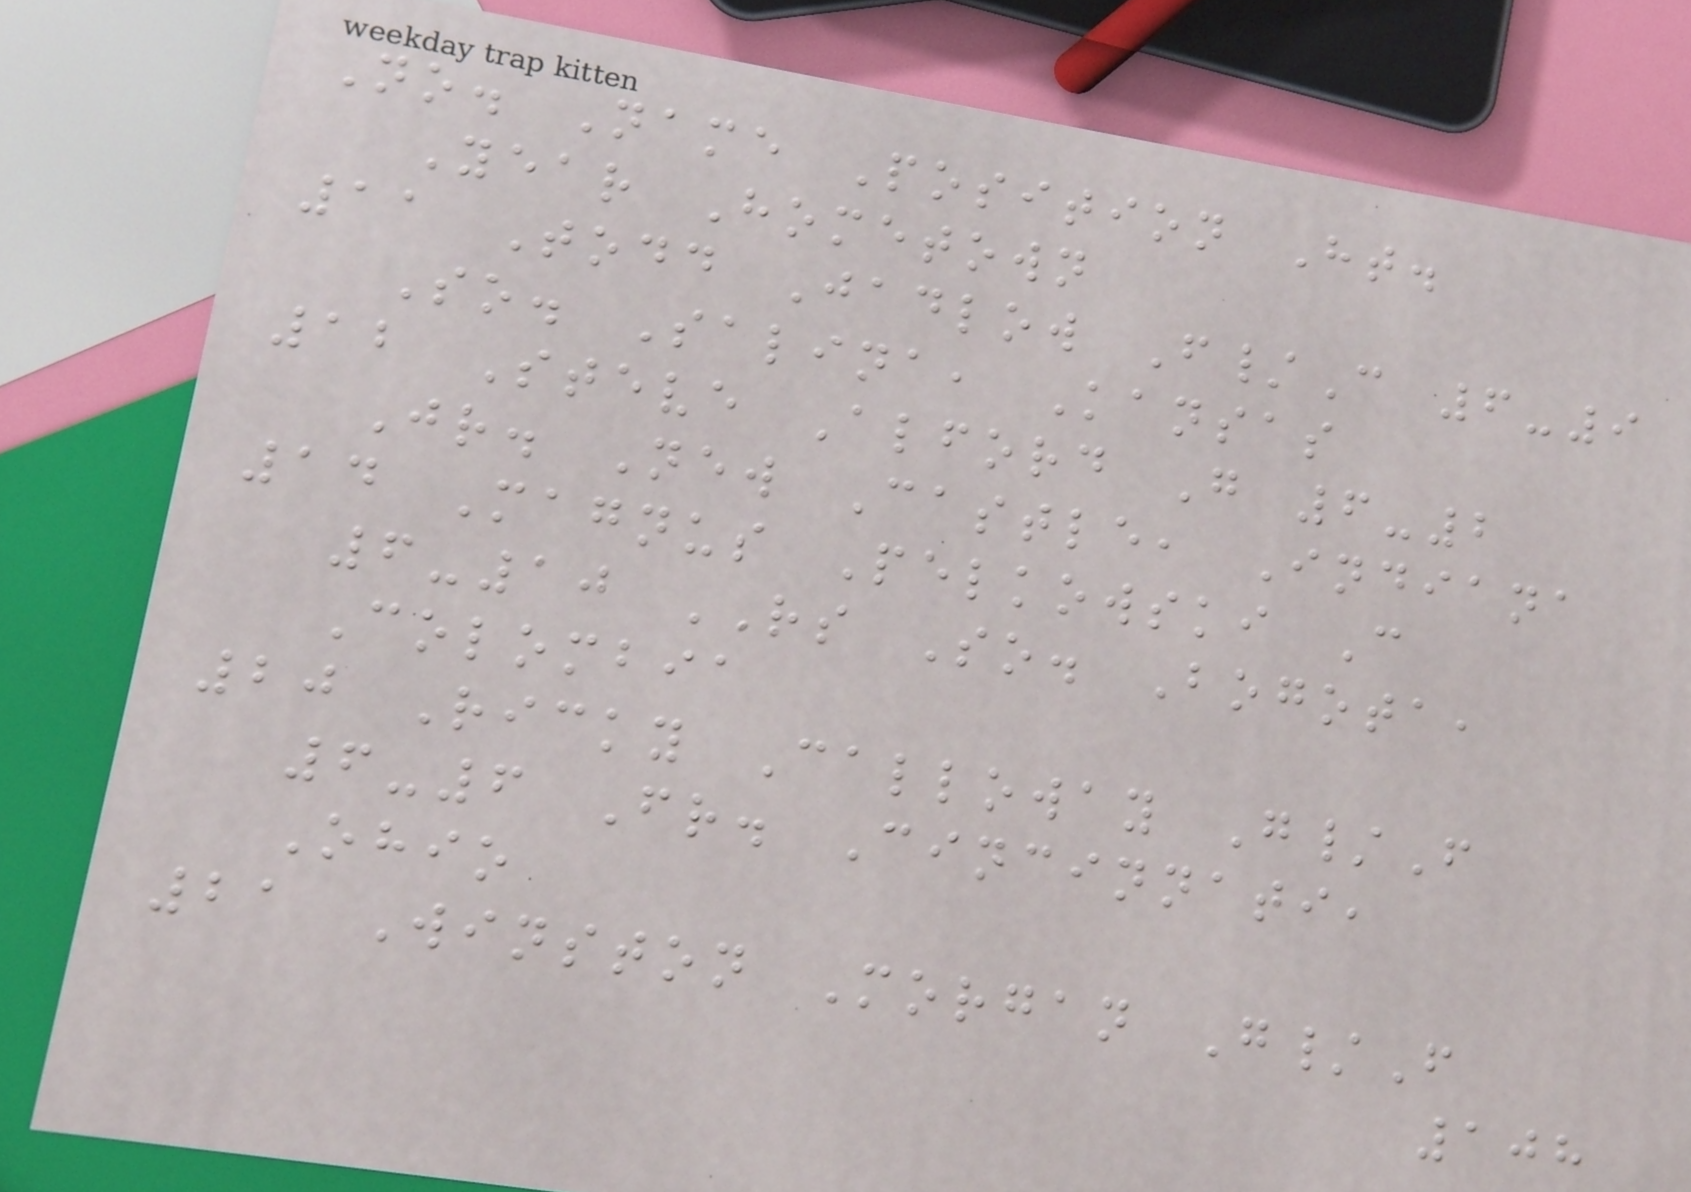No. Name Position Ht.
Year Hometown
11 Todd Jadlow F/C 6-9
So. Salina, Kansas
12 Steve Alford G 6-2
Jr. New Castle, Indiana
14 Magnus Pelkowski C
6-10 RS So. Bogota,
Colombia
20 Ricky Calloway G/F
6-6 Fr. Cincinnati,
Ohio
21 Winston Morgan G/F
108
